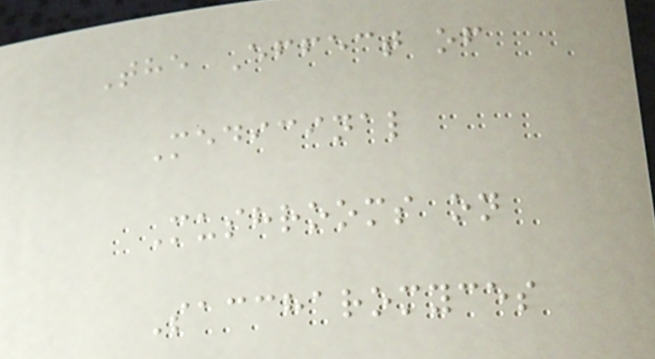The Effect of
Medicinal
Mushrooms on
Saccharomyces
